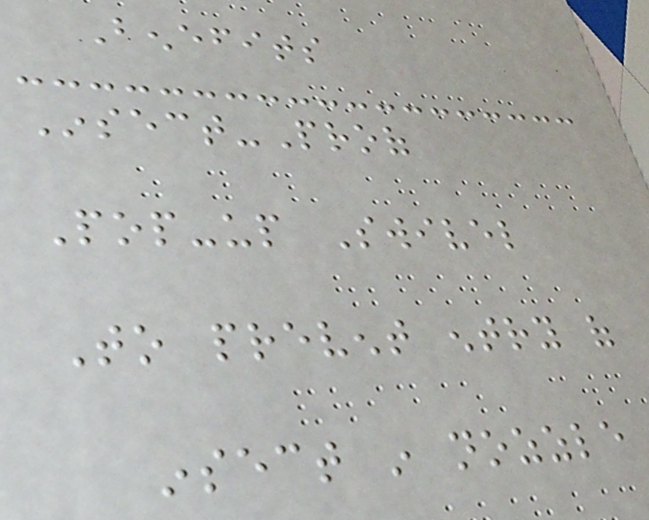Benefits
Insect-Proof
Pop-up Swivel
To prevent entry of
insect in nozzle
